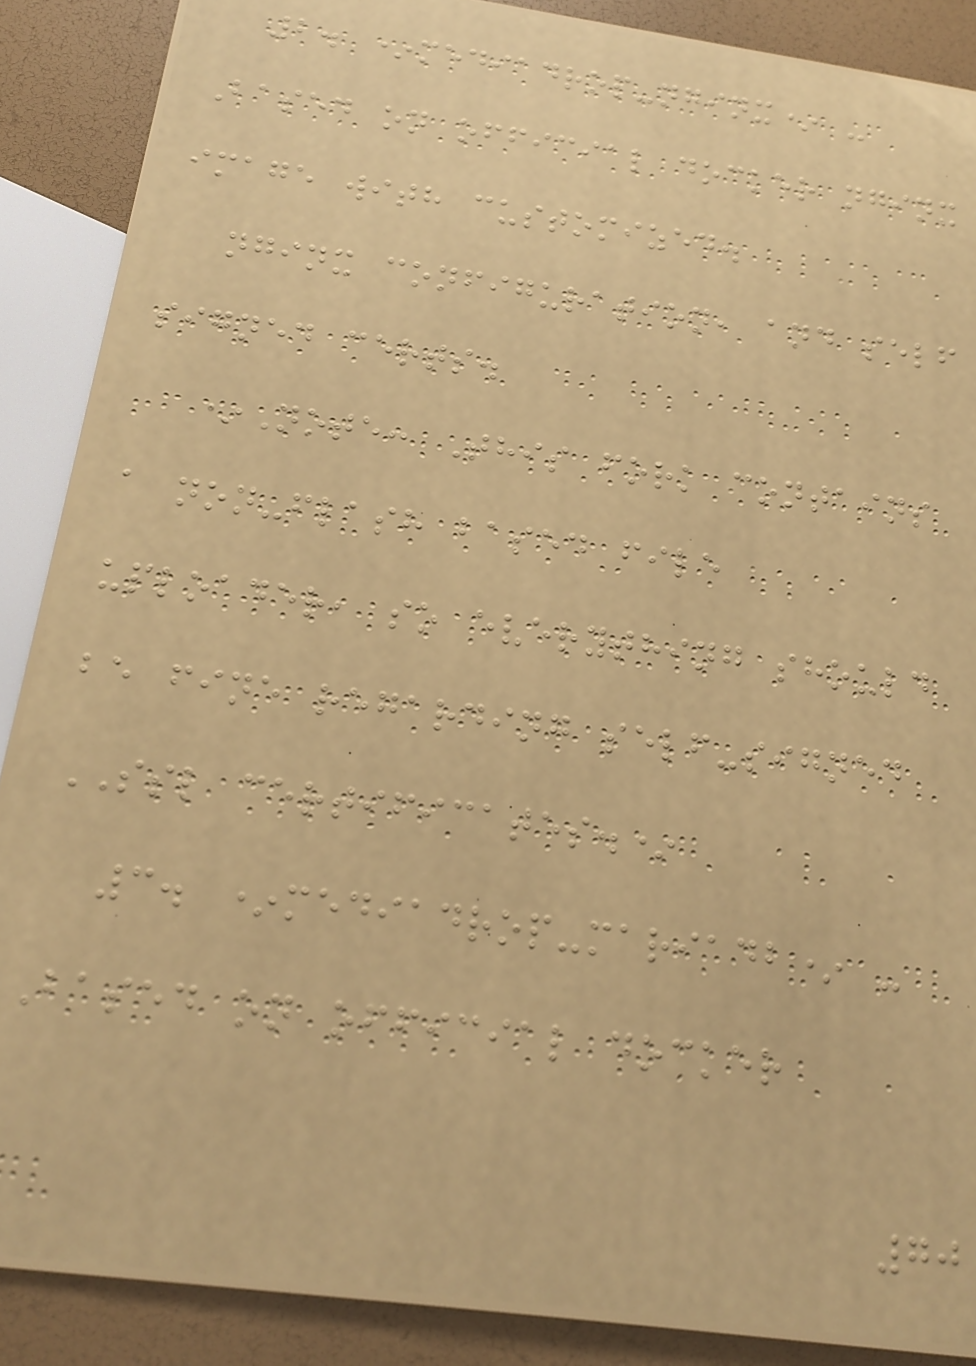2. *mediadrop-nginx* -
Based on official docker nginx
image with customized.
nginx configuration, and self
signed certs.
*Note: This fork contains
a non-flash based file
uploader, so everything should
be fine regarding self-signed
SSL certificates.*
3. *mediadrop-mariadb* -
Based on official docker
70
